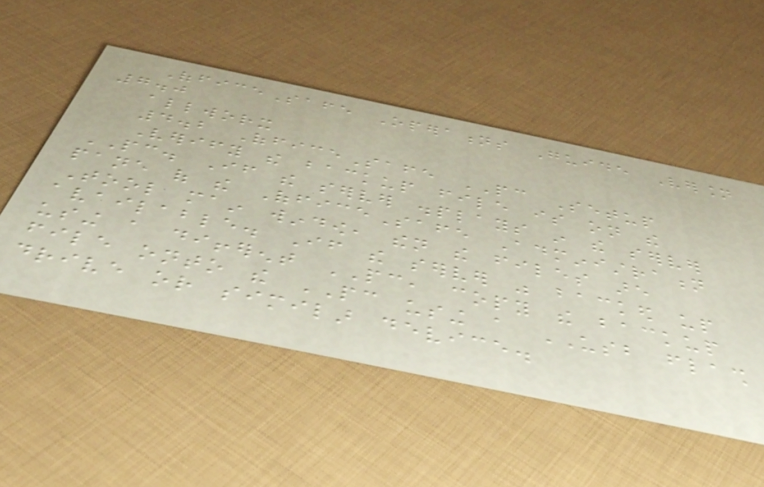OfficeSafe Operations Guide Version
7.0
allworx
4.2 OfficeSafe PC Setup
Verify the backup file is on the
PC. If the server displays in the server
pane of the OfficeSafe Administration
Tool main window, then the files are
available. If the server was backed up
using a different PC, copy the backup
file onto the PC using a USB flash
drive or similar device.
